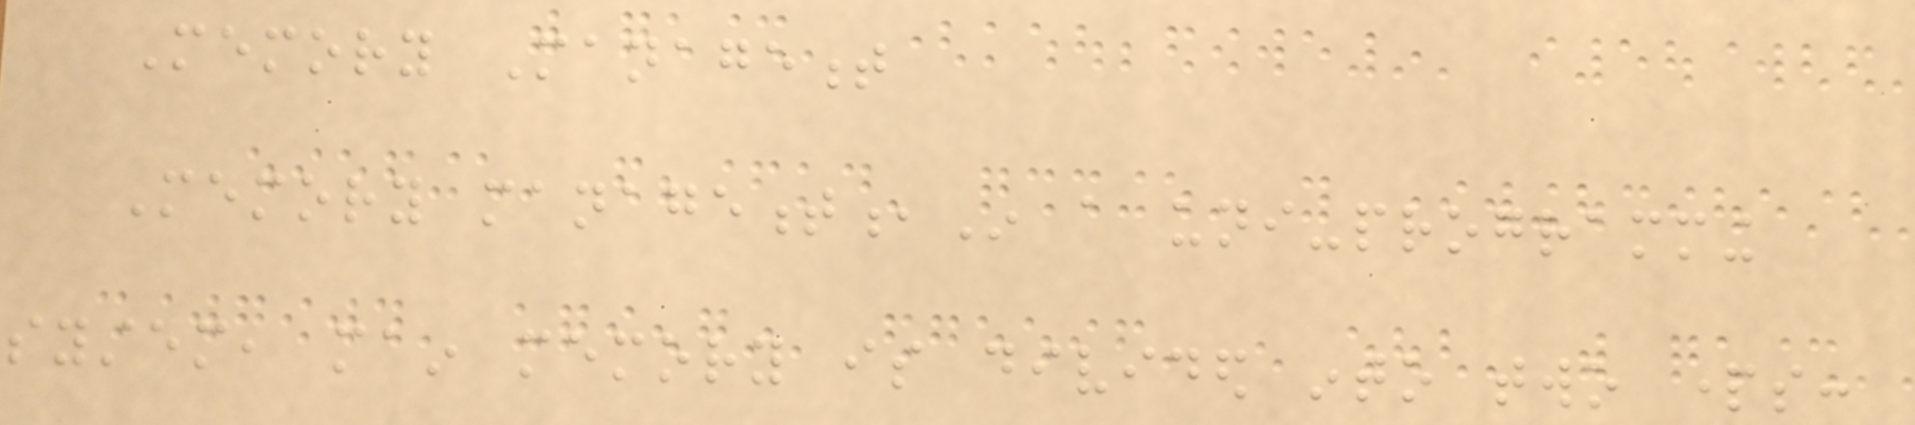Memory Management
Memory management,In a uni-programming
system, main memory is divided into two parts:
